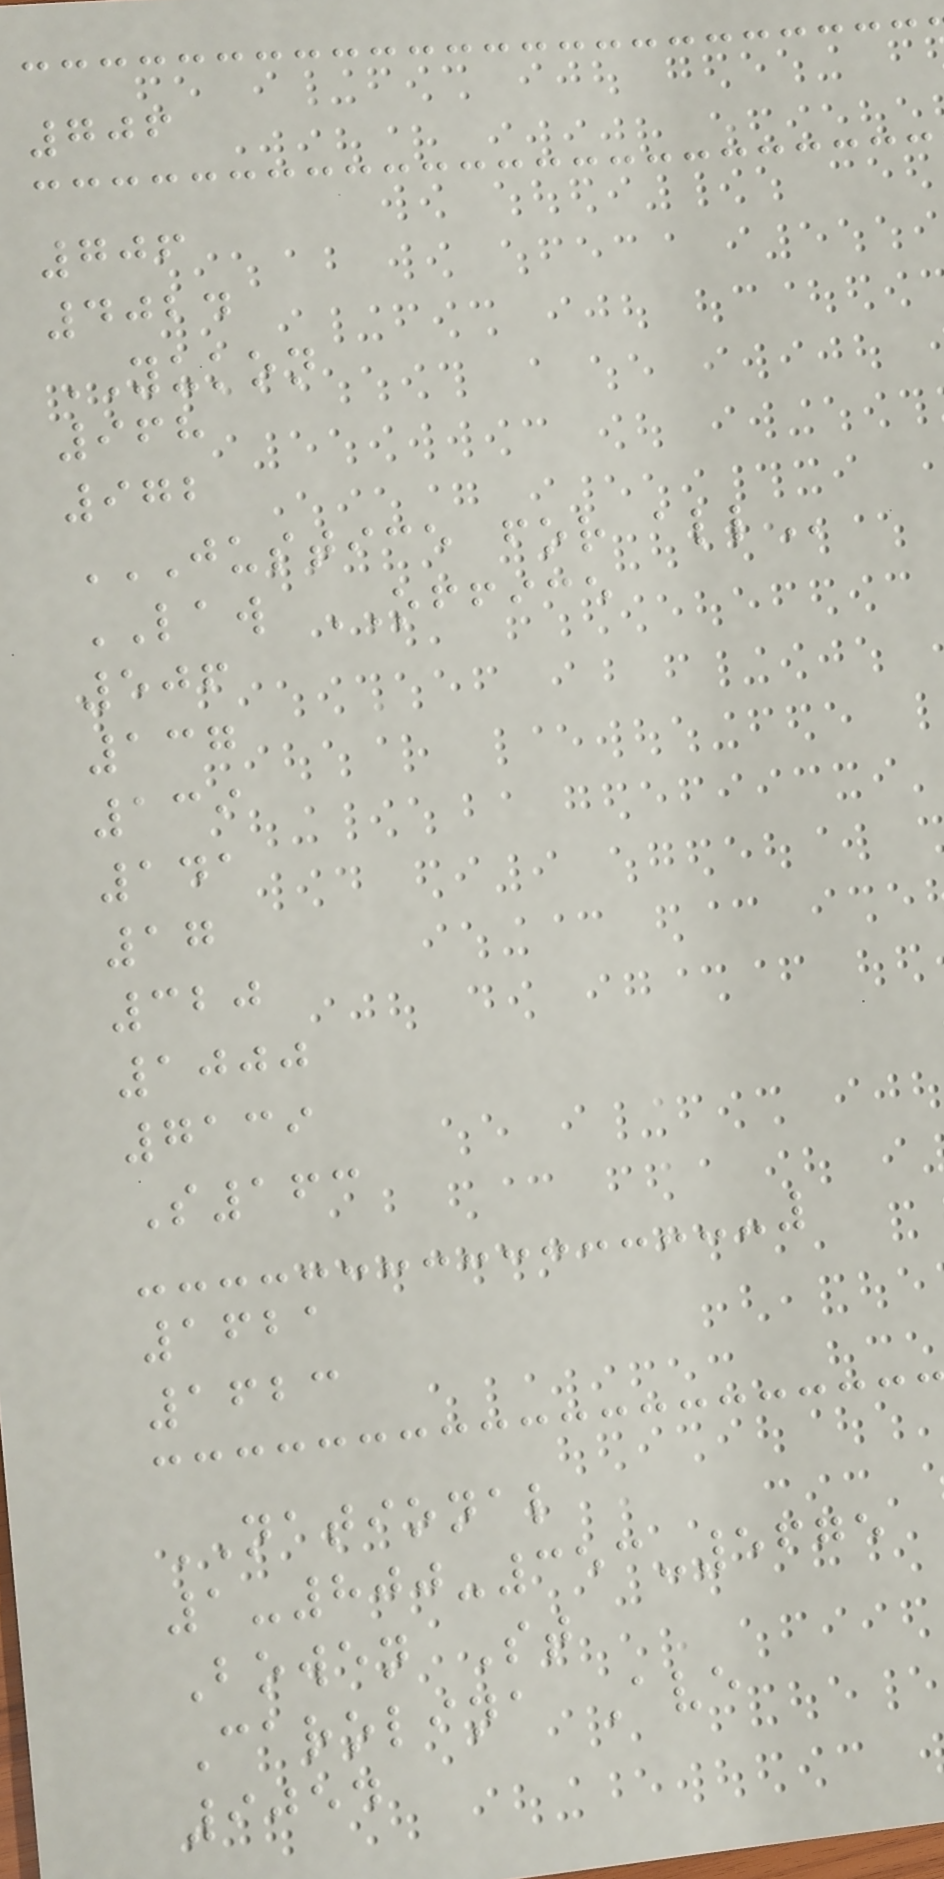706
706
4024
YUKON
968
972
JUSTICE FOR ALL
LAW OFFICE
506
137
139
141
17
320
1000
7139
S163
1621
1623
NATIONAL
1-800-353-5675
Bowen St
Carolina Ave
9054
